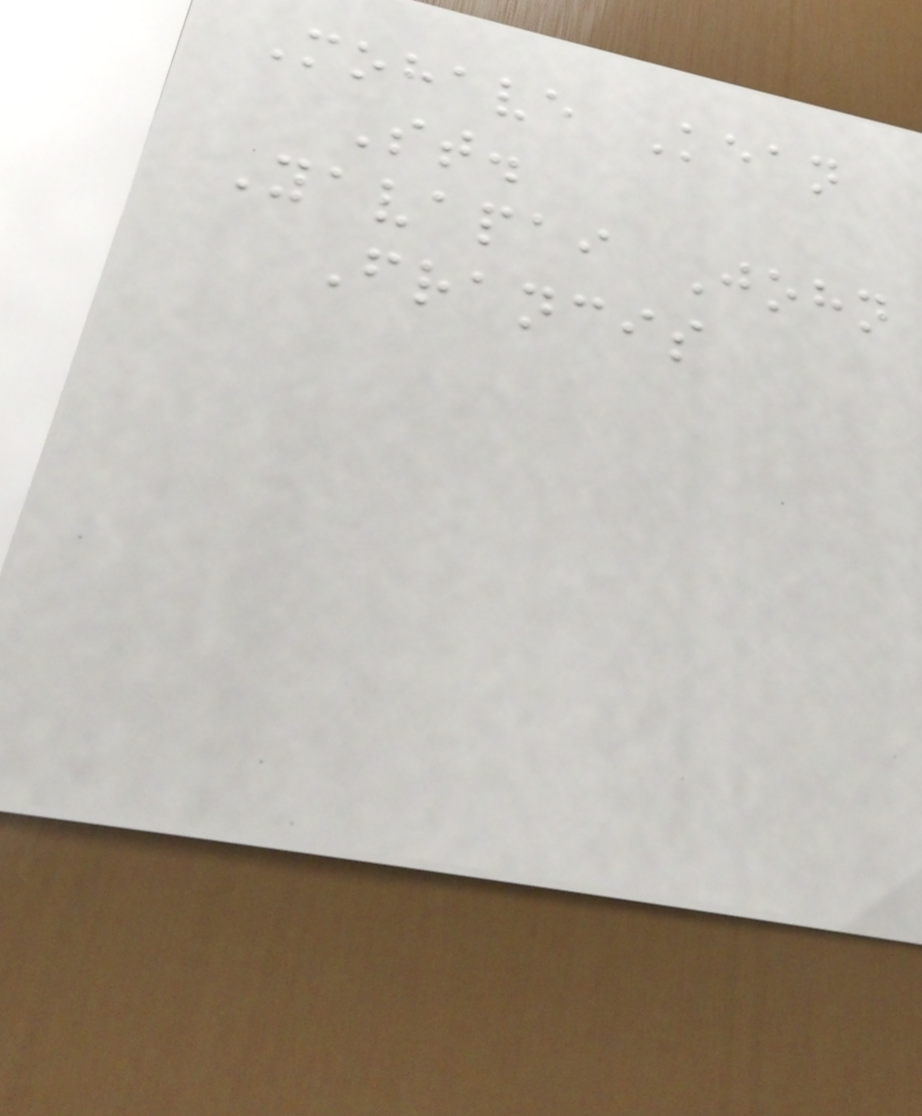Mohave Kean
St.
Yavapai John
Francis
